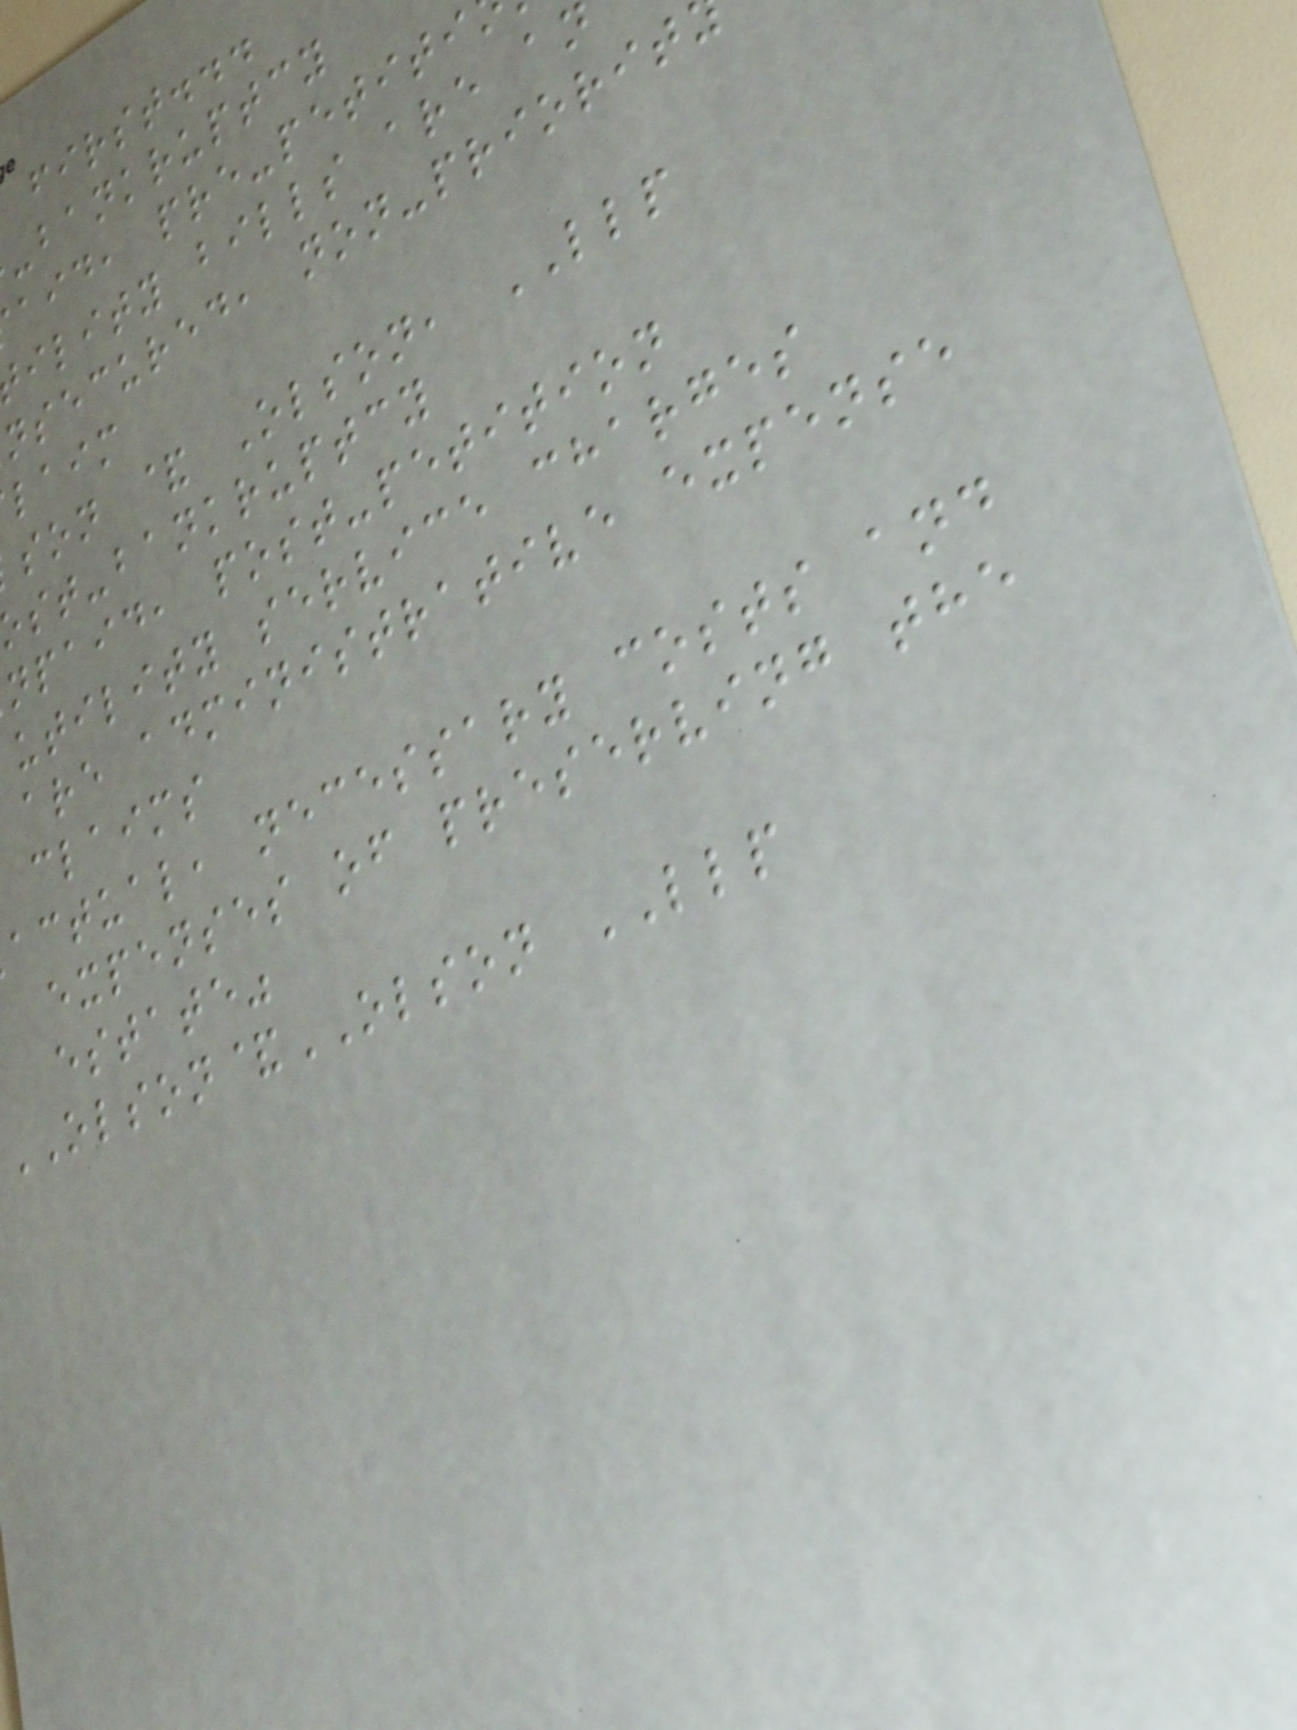first...
-bankruptcy
aid, pre-petiti
ility bills are an
nsecured, non-priorit
laim
son & Olson, LLP
st-bankruptcy
npaid, post-petition
utility service charges
are administrative expense
claims
actual, necessary costs and
expenses of preserving the
estate"
OLSON&OLSON LLP
